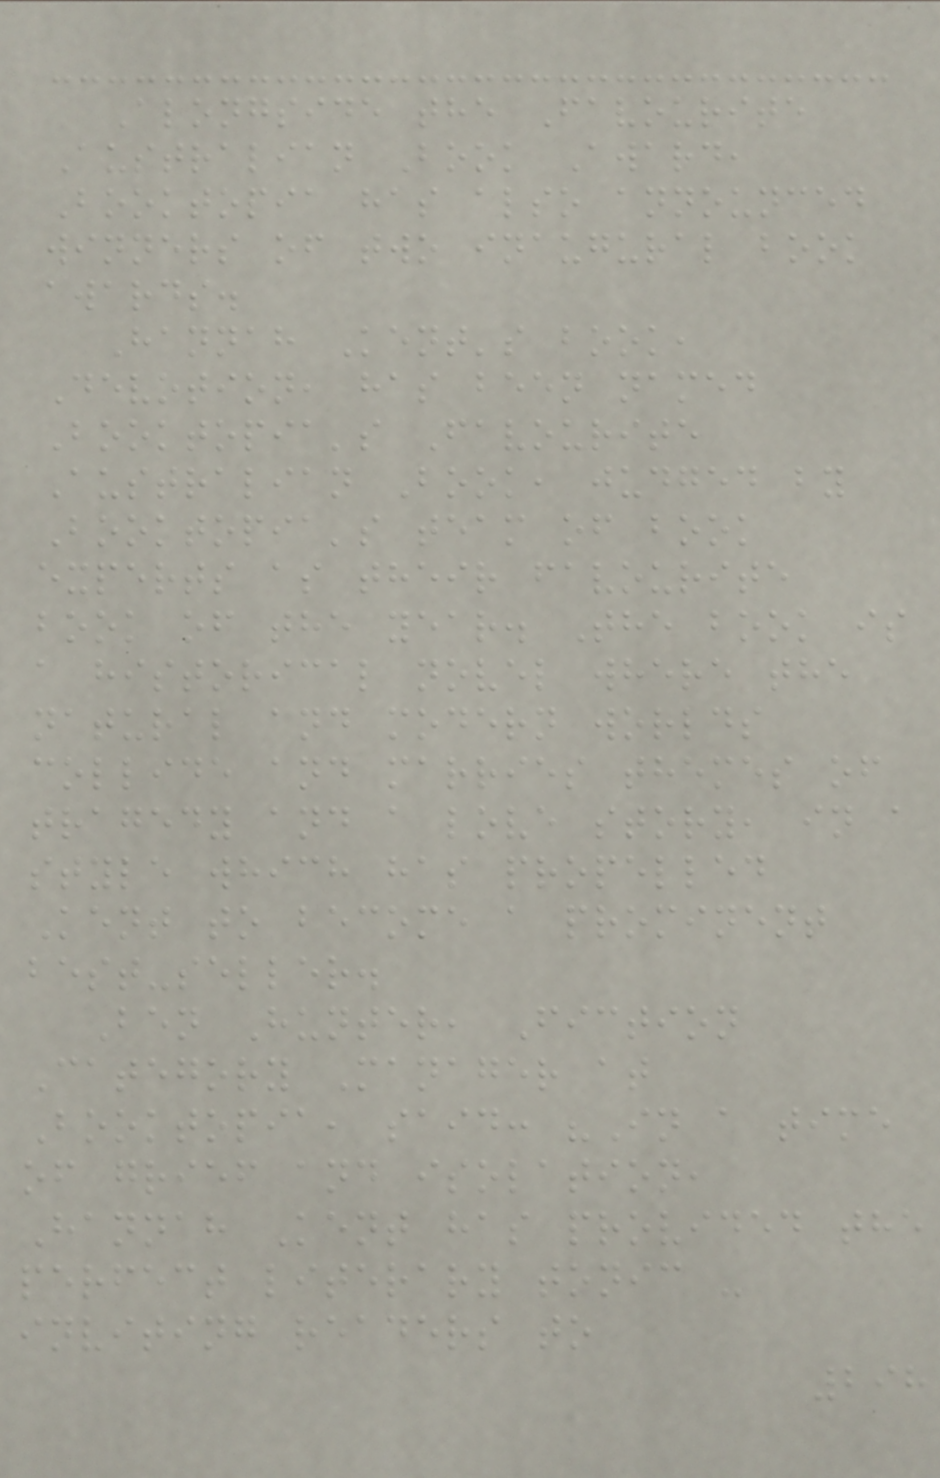Alongside the Favourite
Australian Book Award,
Booktopia has also announced
winners of two inaugural book
awards.
Hannah Kent's book,
Devotion, has been named
Booktopia's Favourite
Australian Book, judged by
Booktopia's team of book
experts as their favourite
book of the year. The book is
a historical novel where the
natural and modern worlds
collide and marries themes of
tragedy and a love story, in a
style which has propelled
Kent to become a prominent
best-seller.
Ben Hunter, Fiction
Category Manager at
Booktopia, said: "In a time
of grief and isolation,
Hannah Kent has provided the
perfect literary tonic -
inviting readers to
298
